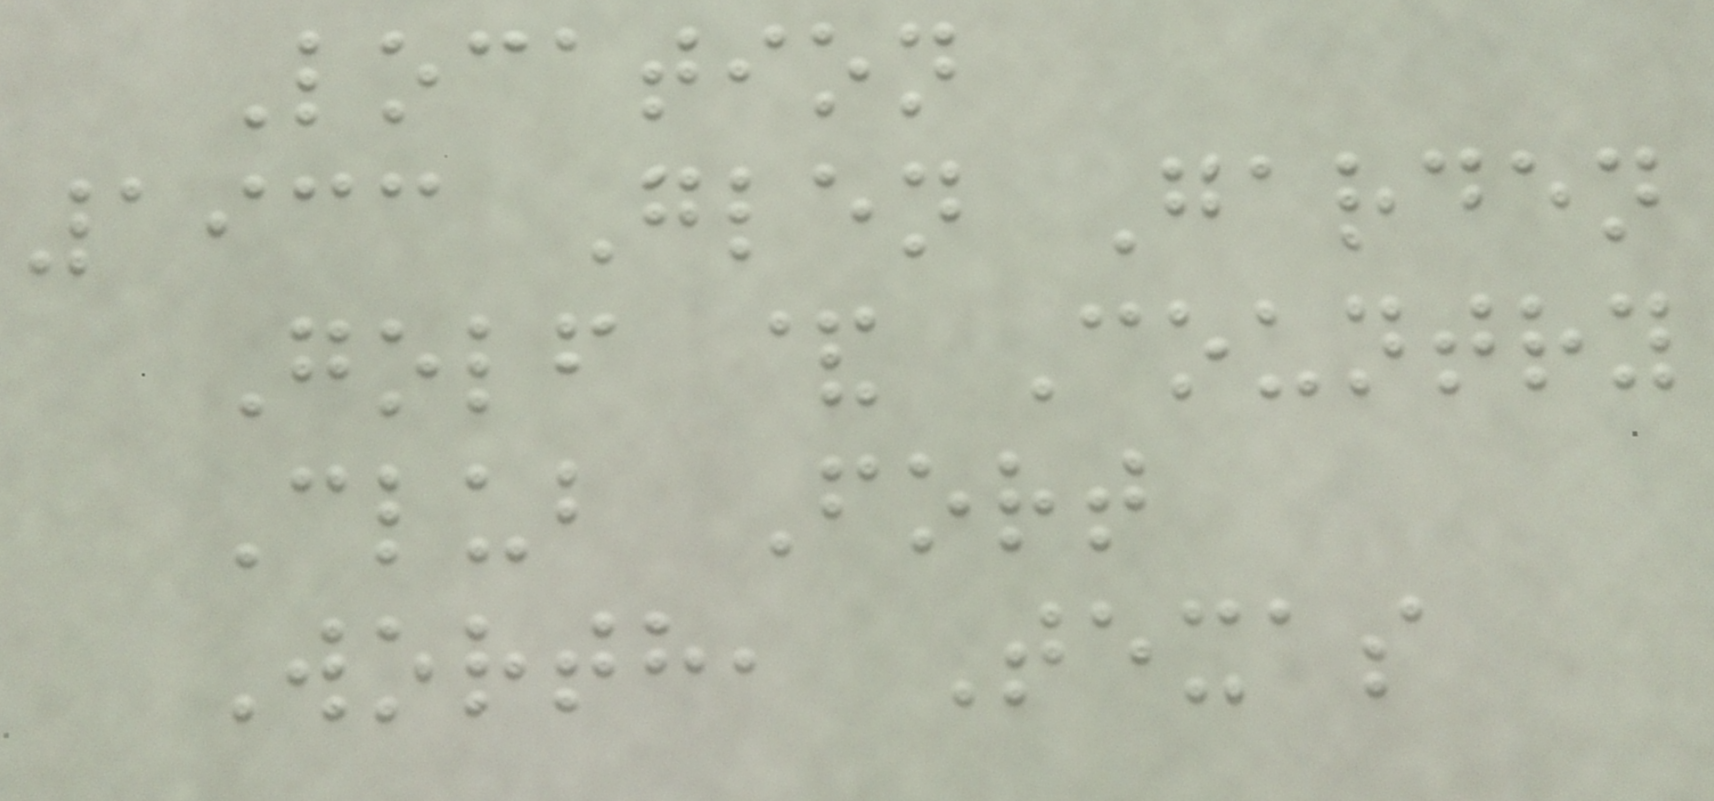Location
1933 Glen Garden
Golf & Country
Club Fort
Worth, Texas
